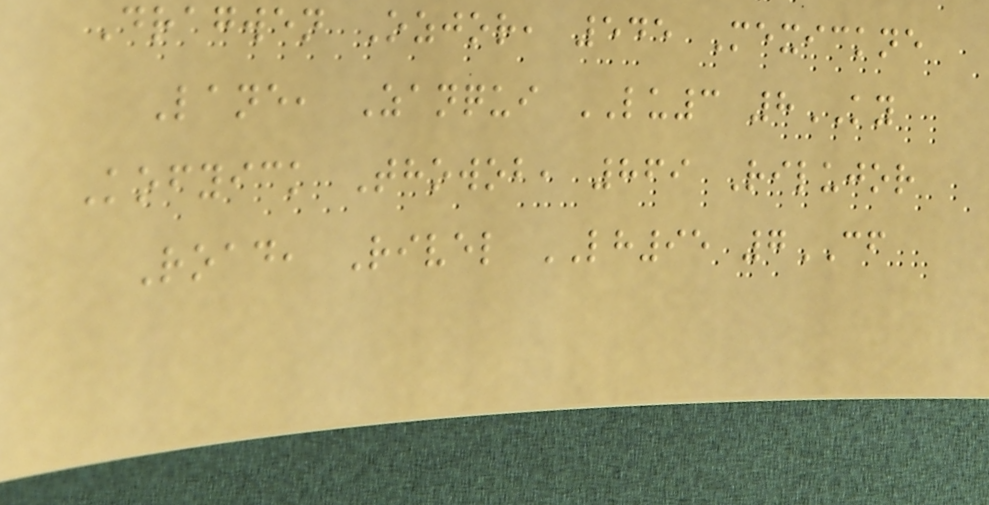Dragwen Ozjor, 545 Mexickne
Lane, Zanqui LU3 8KY
Kofyick Thowob, 869 Rilujor
Road, Rivel LH95 7CF
